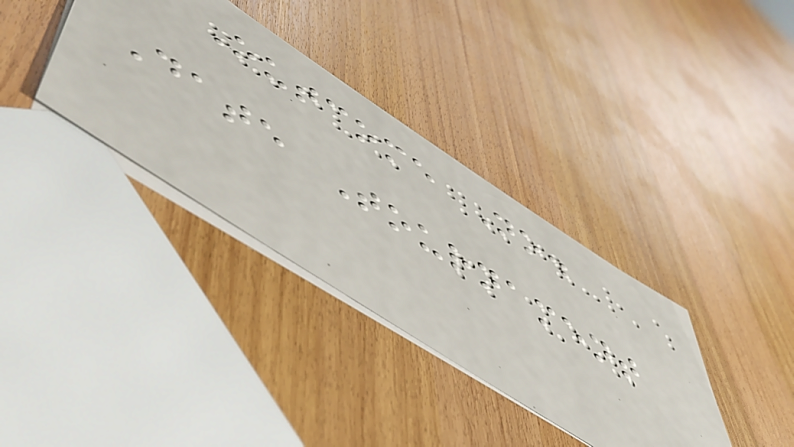Outcome No.
Date Tournament
